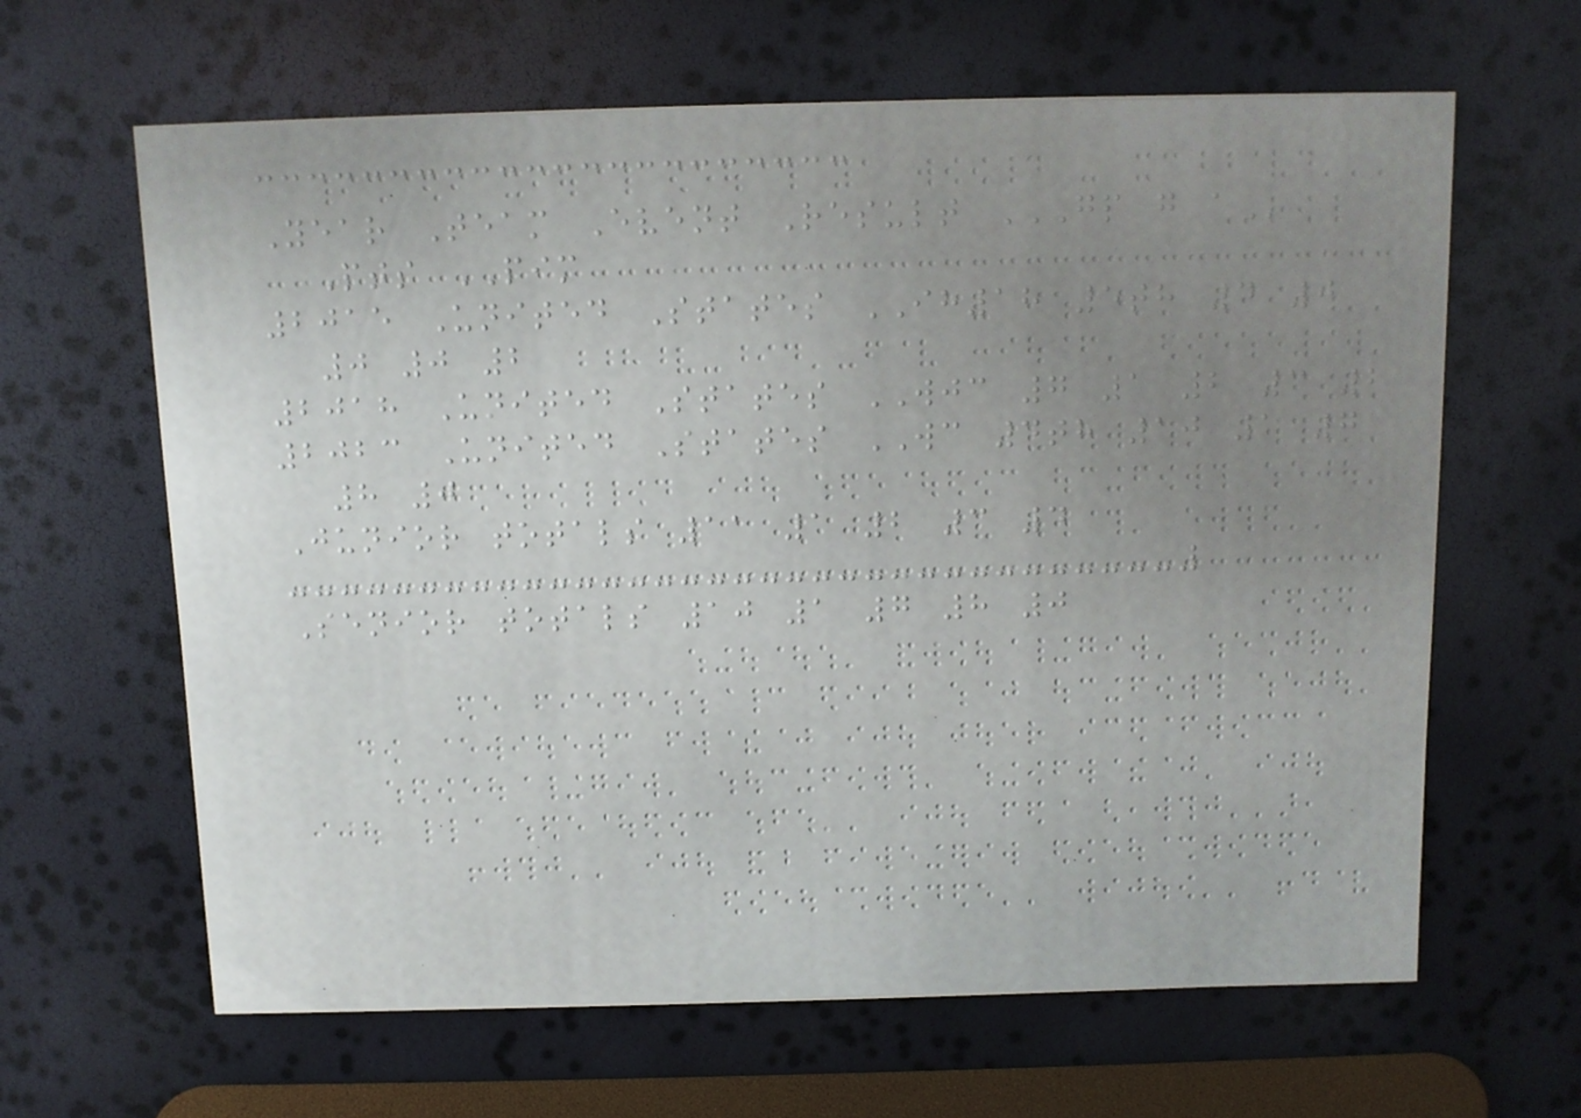Year Team Event Result GP G A
Pts PIM
2015 United States IH18 5th 4 0
0 0 2
2018 United States WJC 7 1 2 3 2
2023 United States WC 4th 10 1 7
8 0
Junior totals 11 1 2 3 4
Senior totals 10 1 7 8 0
